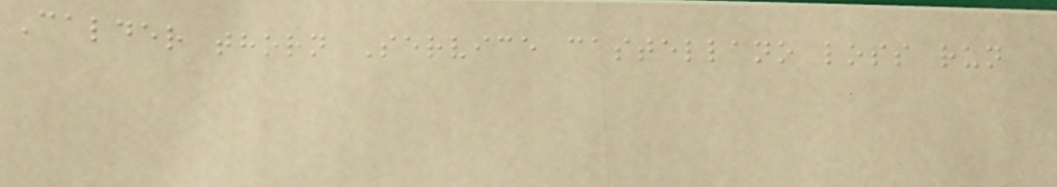Calder thorn Service castellano loss run
